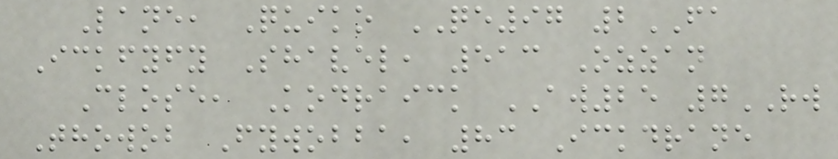Lane, Quiko QE97 2FA
Ickfyfy Shavel, 513 Ozzan
Close, Kodraick AW25 7RW
Thowob Fywobba, 83 Ickdrane
